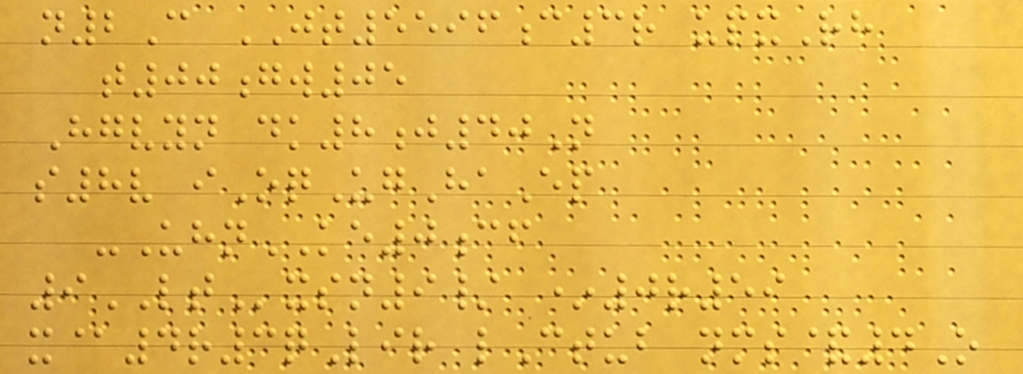n2C JT5596c3r upxRh
t00gw05
Hgvyn dk8j40N
s8v iOqUgHaEp
-UhnKE0cf
9LTxsn9/ *0r59
x@4r3qLir lCtub nms&4O
